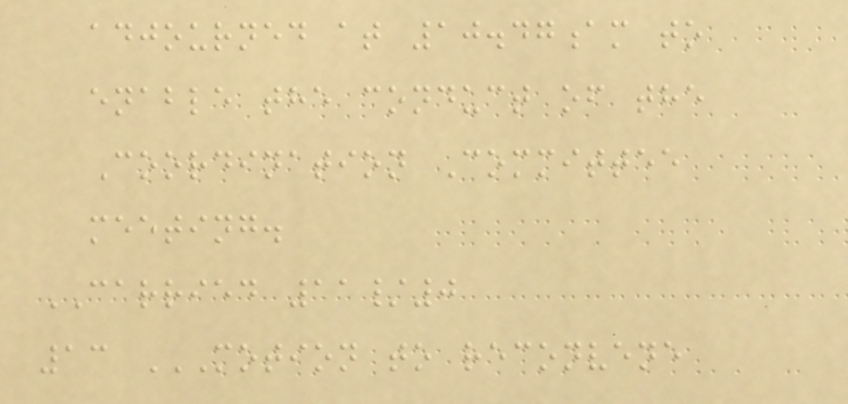adjourned at 10.47am to
enable the conduct of the
Coordination Committee
meeting.
CARRIED 11/0
13 MOTION TO RECONVENE
